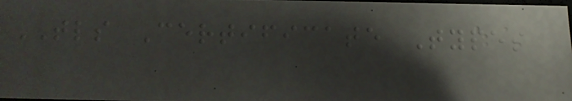TLS Certificate Types
